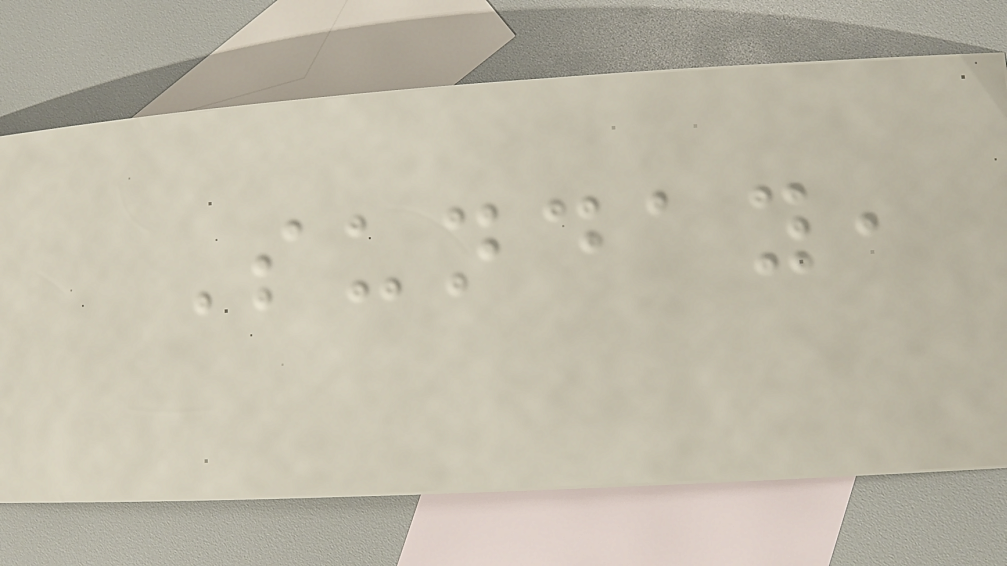Sunday,
